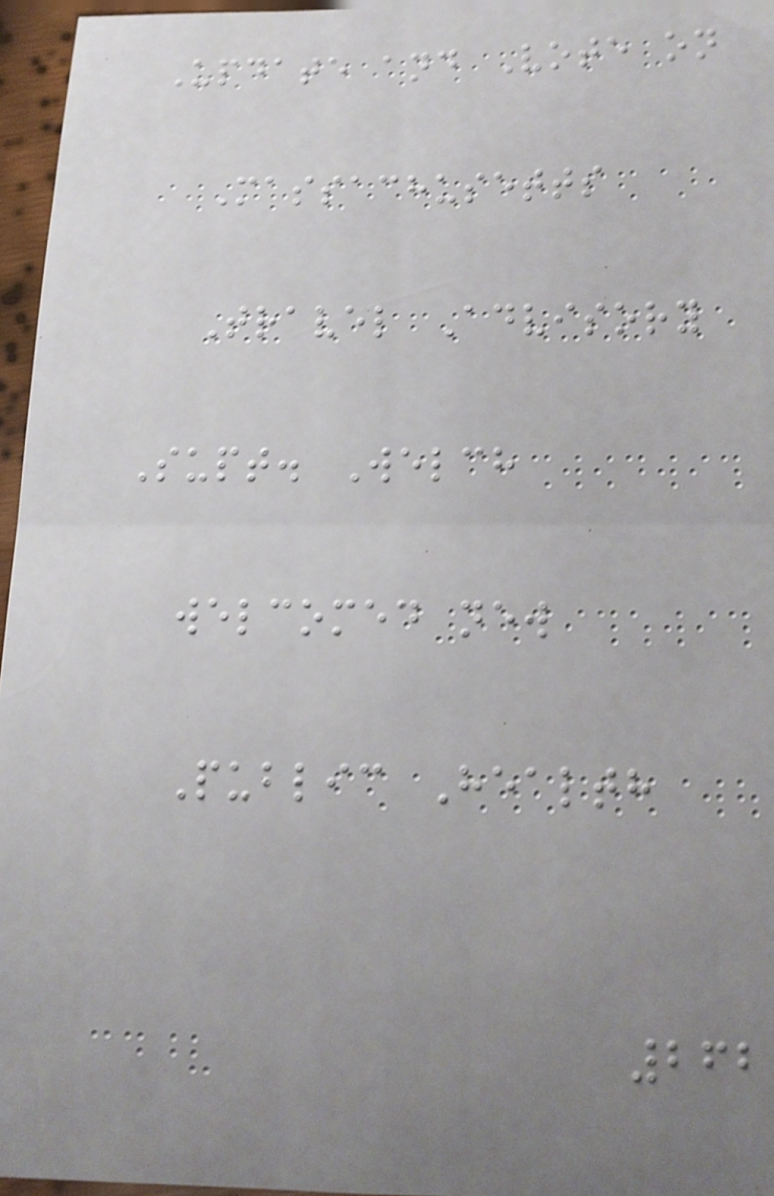Update and Vote on
Massachusetts
Travel Advisory
Supt. Welch
welcomed new
Public Health
262
